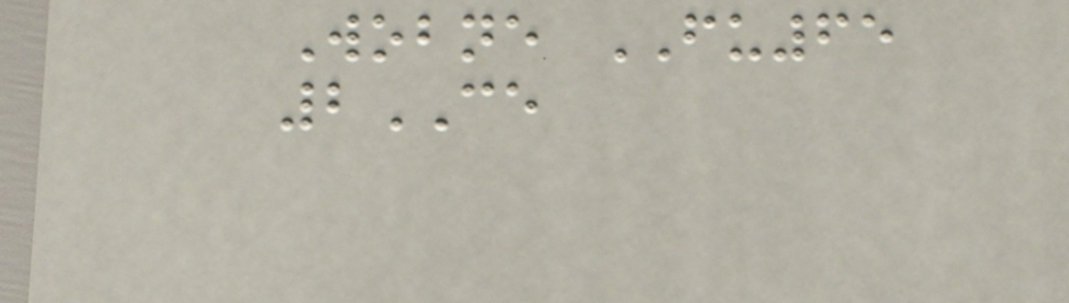Wobne FU65
2CE
